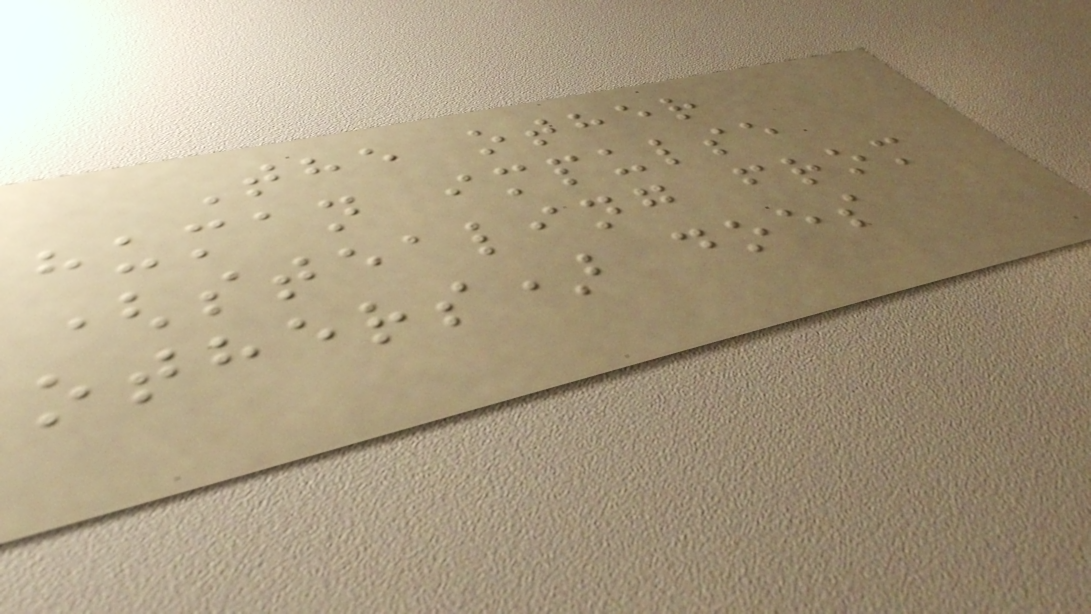The other
human impulse
(stealing from
others) does
